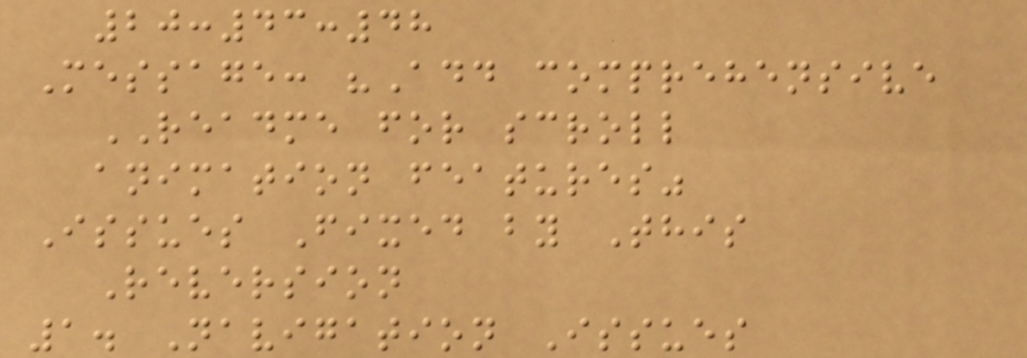20:43:48
Message: "Add comprehensive
README for scroll
animation features"
Issues Fixed by This
Reversion
1. Navigation Issues
